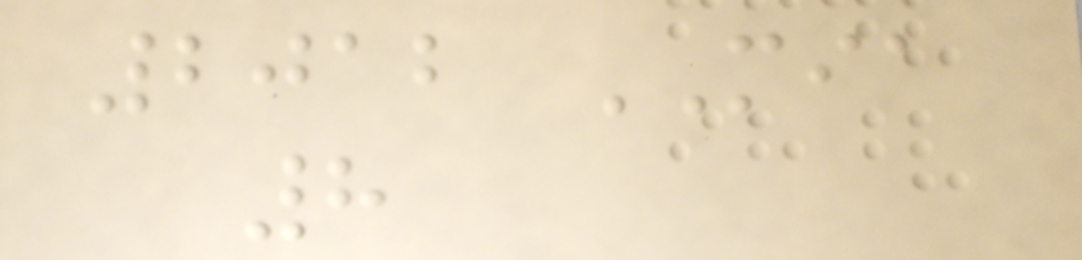2012 MIA
8
